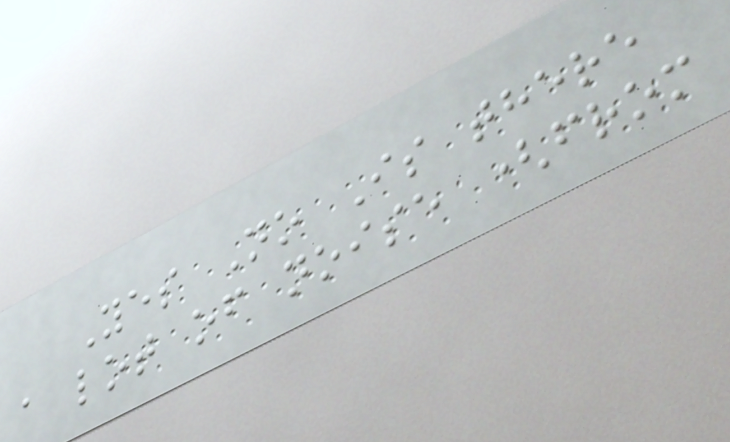Yes No Is there
a lot of noise (from
